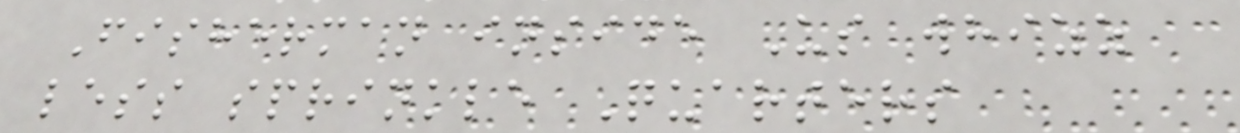Fisherman inside Us whizz
less sprinkle Quarters
